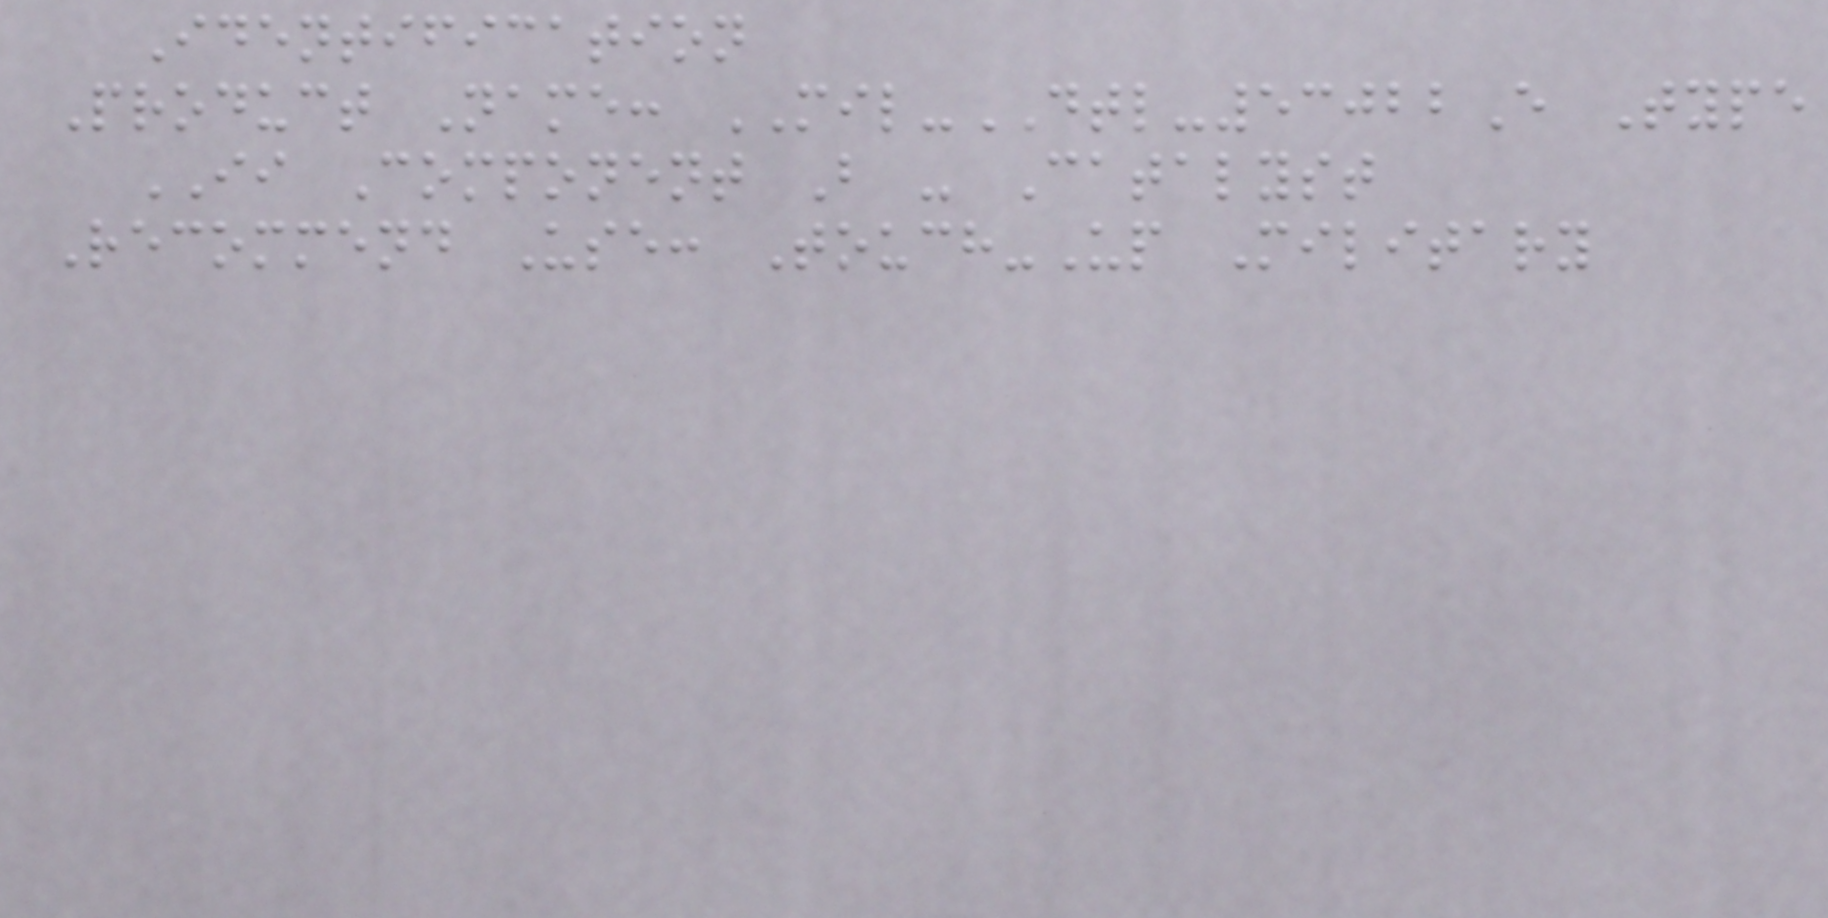Identification
Product Name: MIL-DTL-53022E Type
II Component B - Catalyst
Recommend Use: Touch-Up Military
